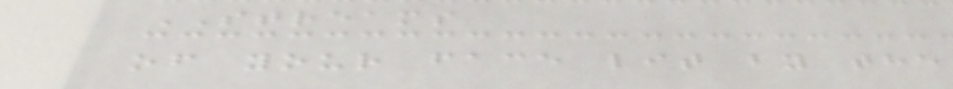STREAMS
of your face lit by the
